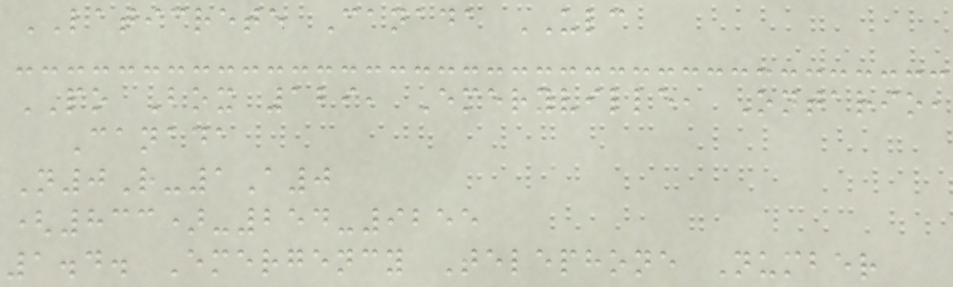LATICRETE Canada ULC
PO Box 129, Emeryville, Ontario,
Canada
N0R-1A0
(833)-254-9255
1.4. Emergency Telephone Number
